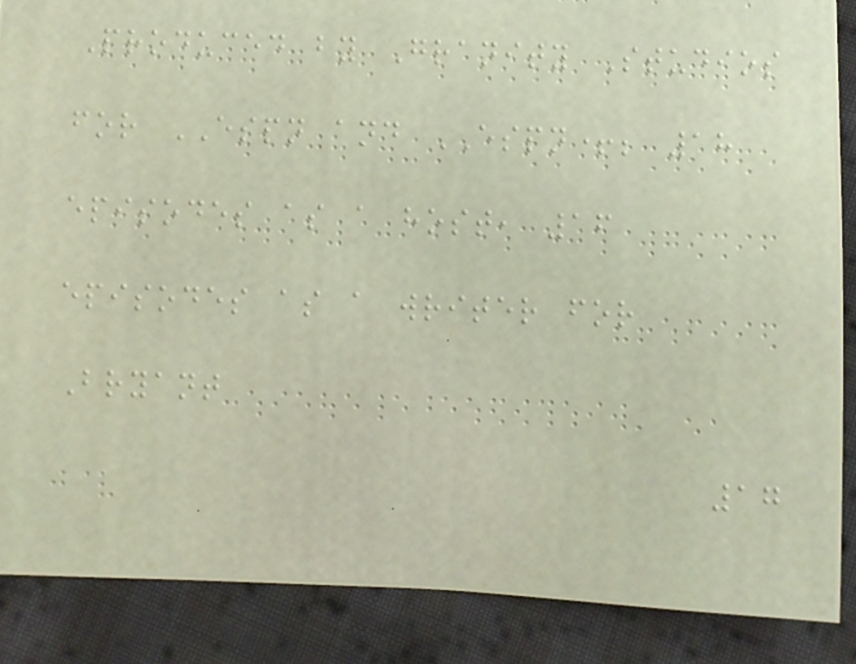Produced by Granity Studios
for ESPN and ESPN+; 18
episodes as a host, 16
episodes as a writer for
Bryant
17
